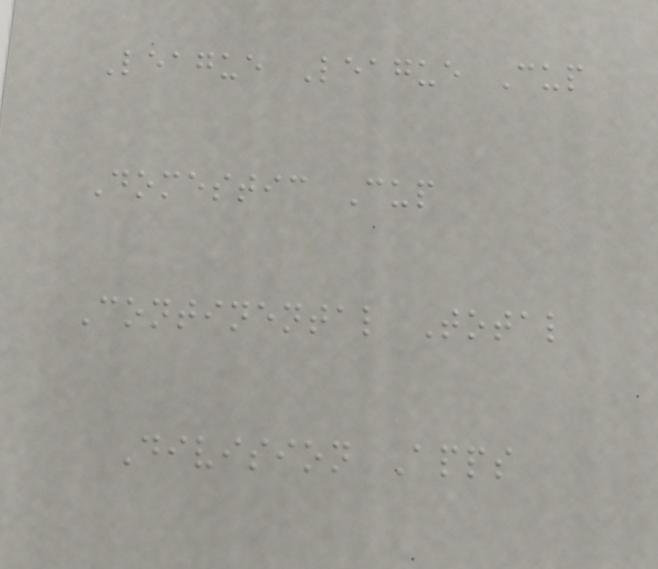League League Cup
Domestic Cup
Continental Total
Division Apps
